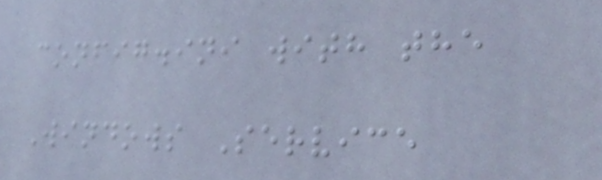config.ini with the
Windows Service
